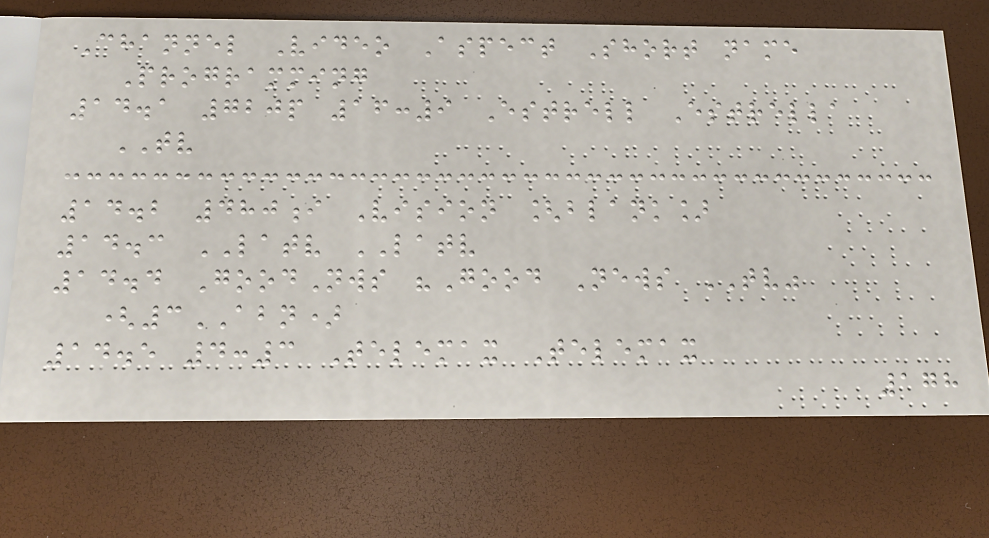Channel Video Aspect Short name
Programming
14.1 720p 16:9 Estrell Estrella
TV
14.2 480i Vision [blank]
14.3 LATV LATV
14.4 GoodNws "Good News TV"
(3ABN)
14.5 4:3 Telemax Telemax
178
